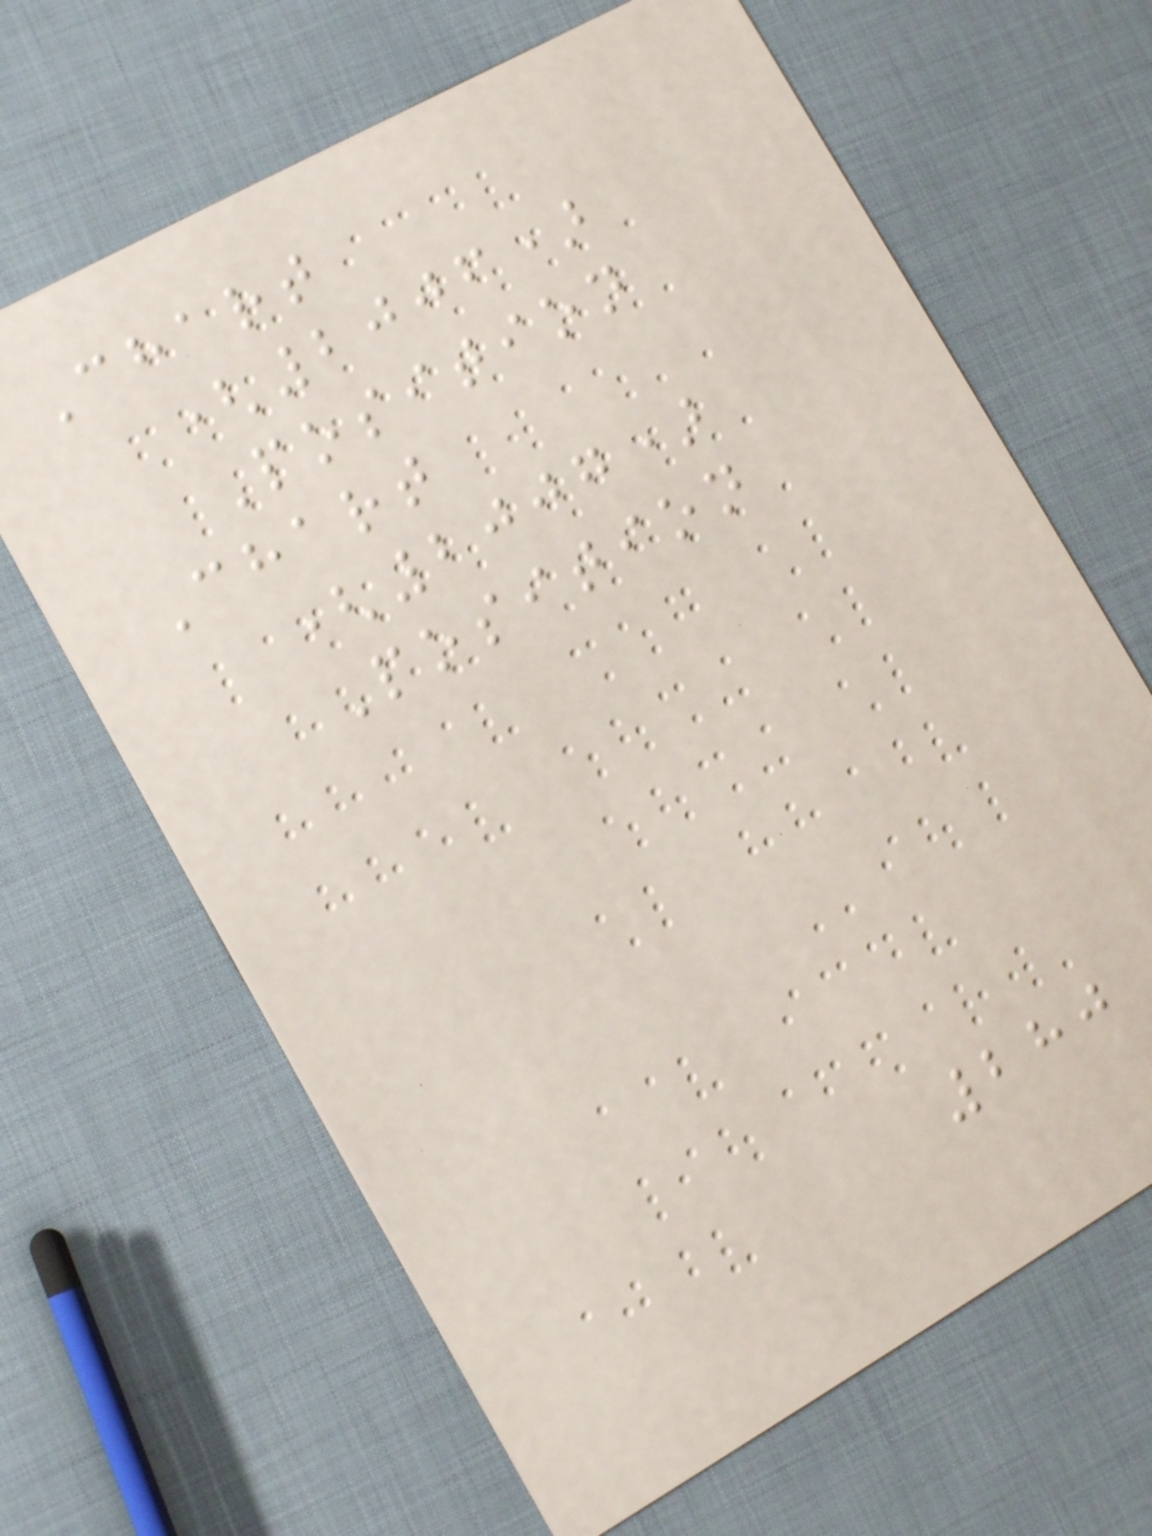Chart
(2006)
Position
Chart
(2007)
Position
280
